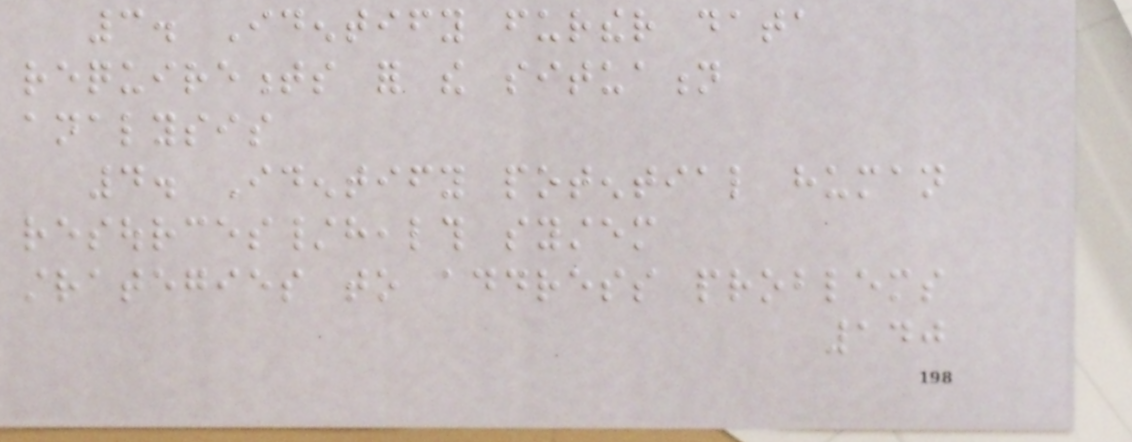3. Identify further data
requirements for the situation
analysis
4. Identify potential human
resources/health system
strategies to address problems
140
